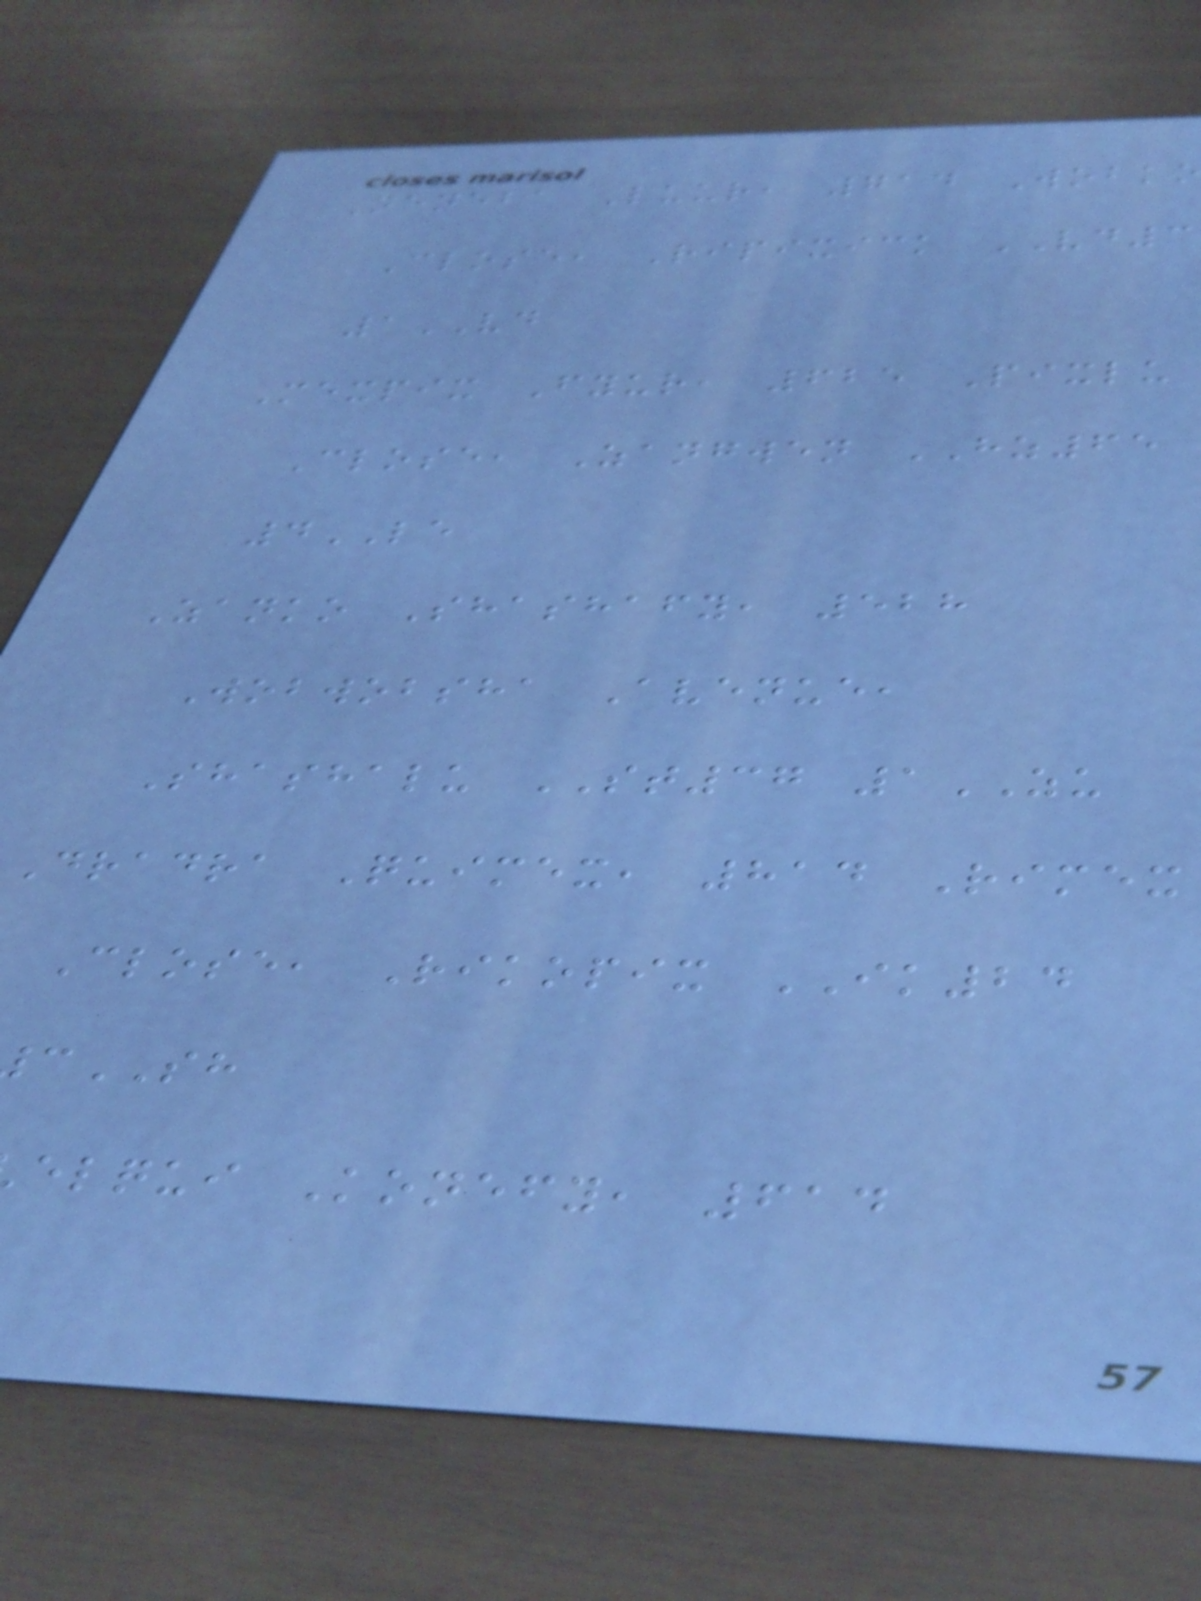Neneba Luur, 714 Wobk
Close, Ripixick VD3
1VD
Mexpix Fyur, 625 Pixlu
Close, Zangwen HZ65
4LE
Zanko Shashafy, 528
Wobwobsha Avenue,
Shashalu ST37 1ZU
Dradra Quimex, 814 Rimex
Close, Rikopix IK24
SH
elqui Konefy, 614
